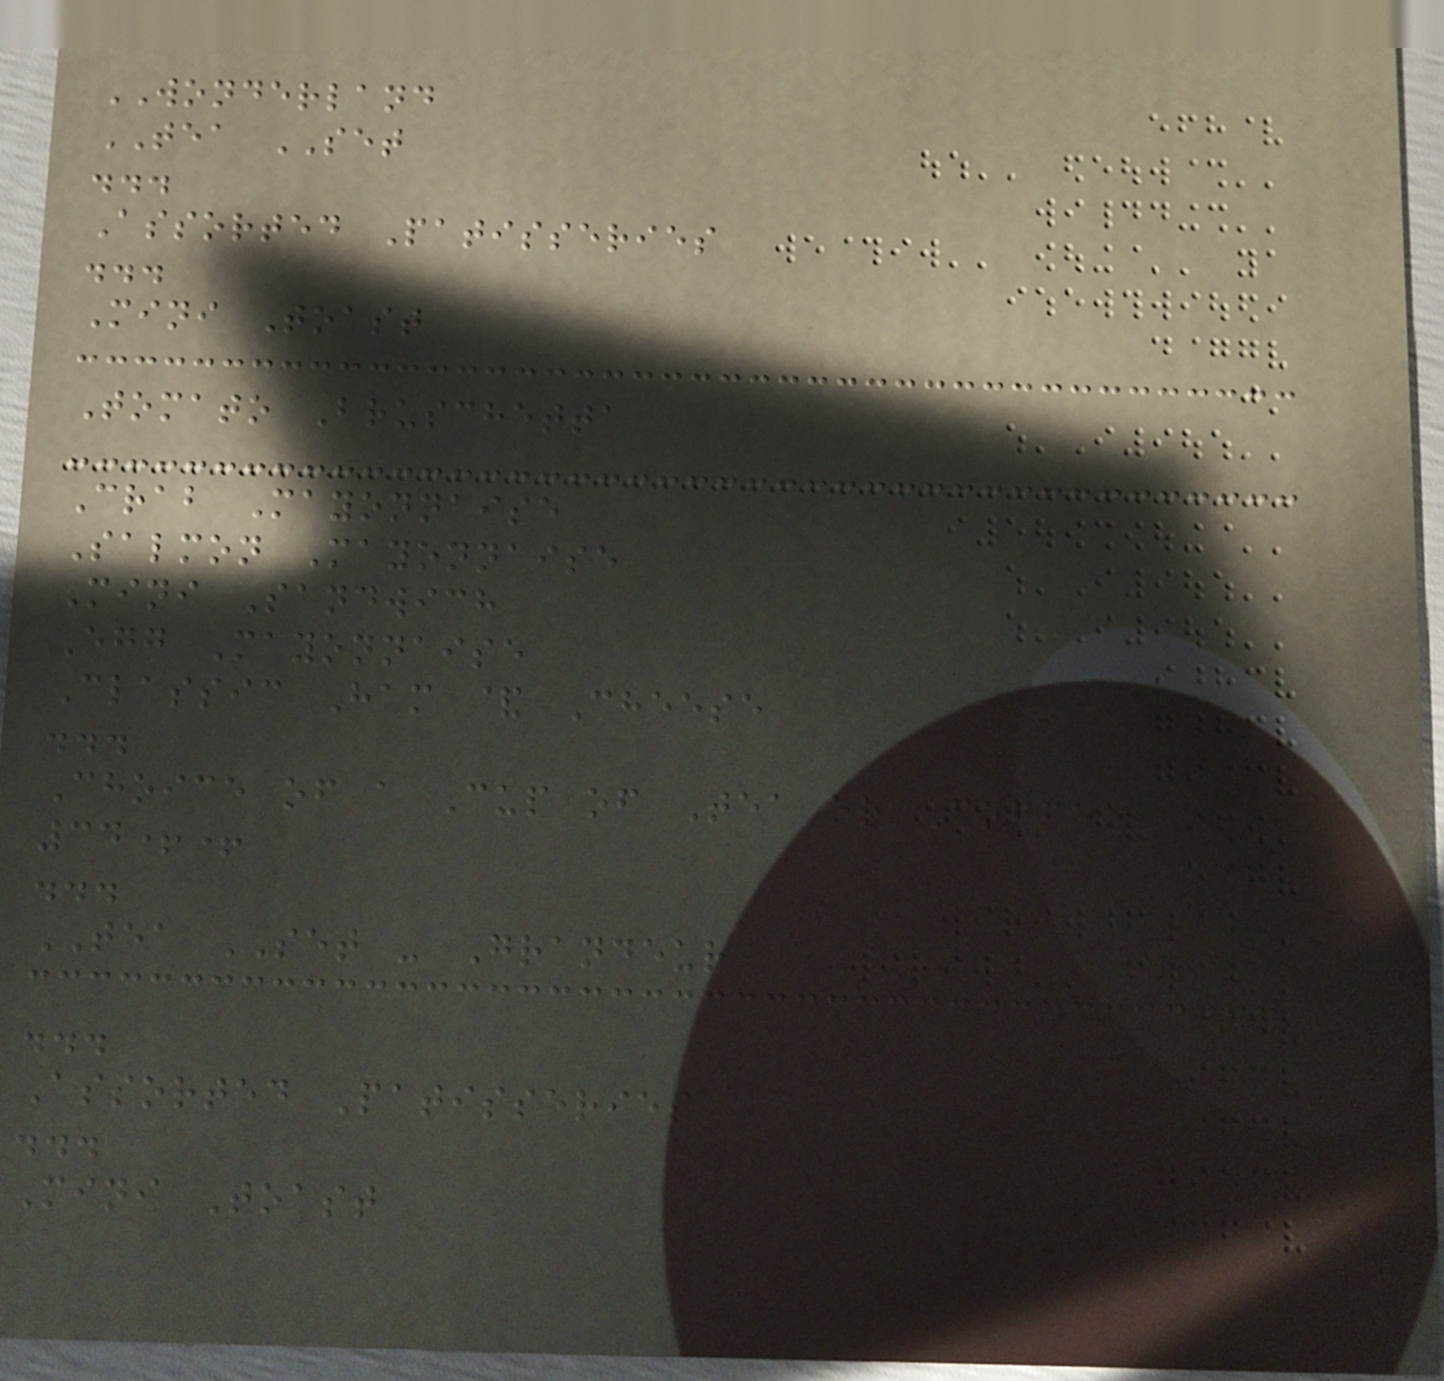WONDERLAND
TEA SET
...
Assorted Patisseries
...
Mini Toast
Tomato Bruschetta
Crab Mayonnaise
Salmon Mayonnaise
Mini Sandwich
Egg Mayonnaise
Classic Ham & Cheese
...
Choice of a Cup of Tea or Coffee
34++
...
TEA SET - Grandeur
...
Assorted Patisseries
...
Mini Toast
